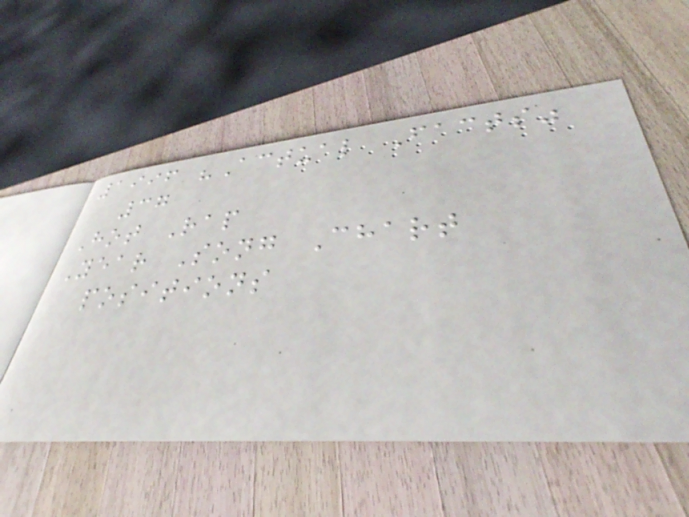1996 "Actual Facts"
37
Hot Rap
Year Song Chart
positions
